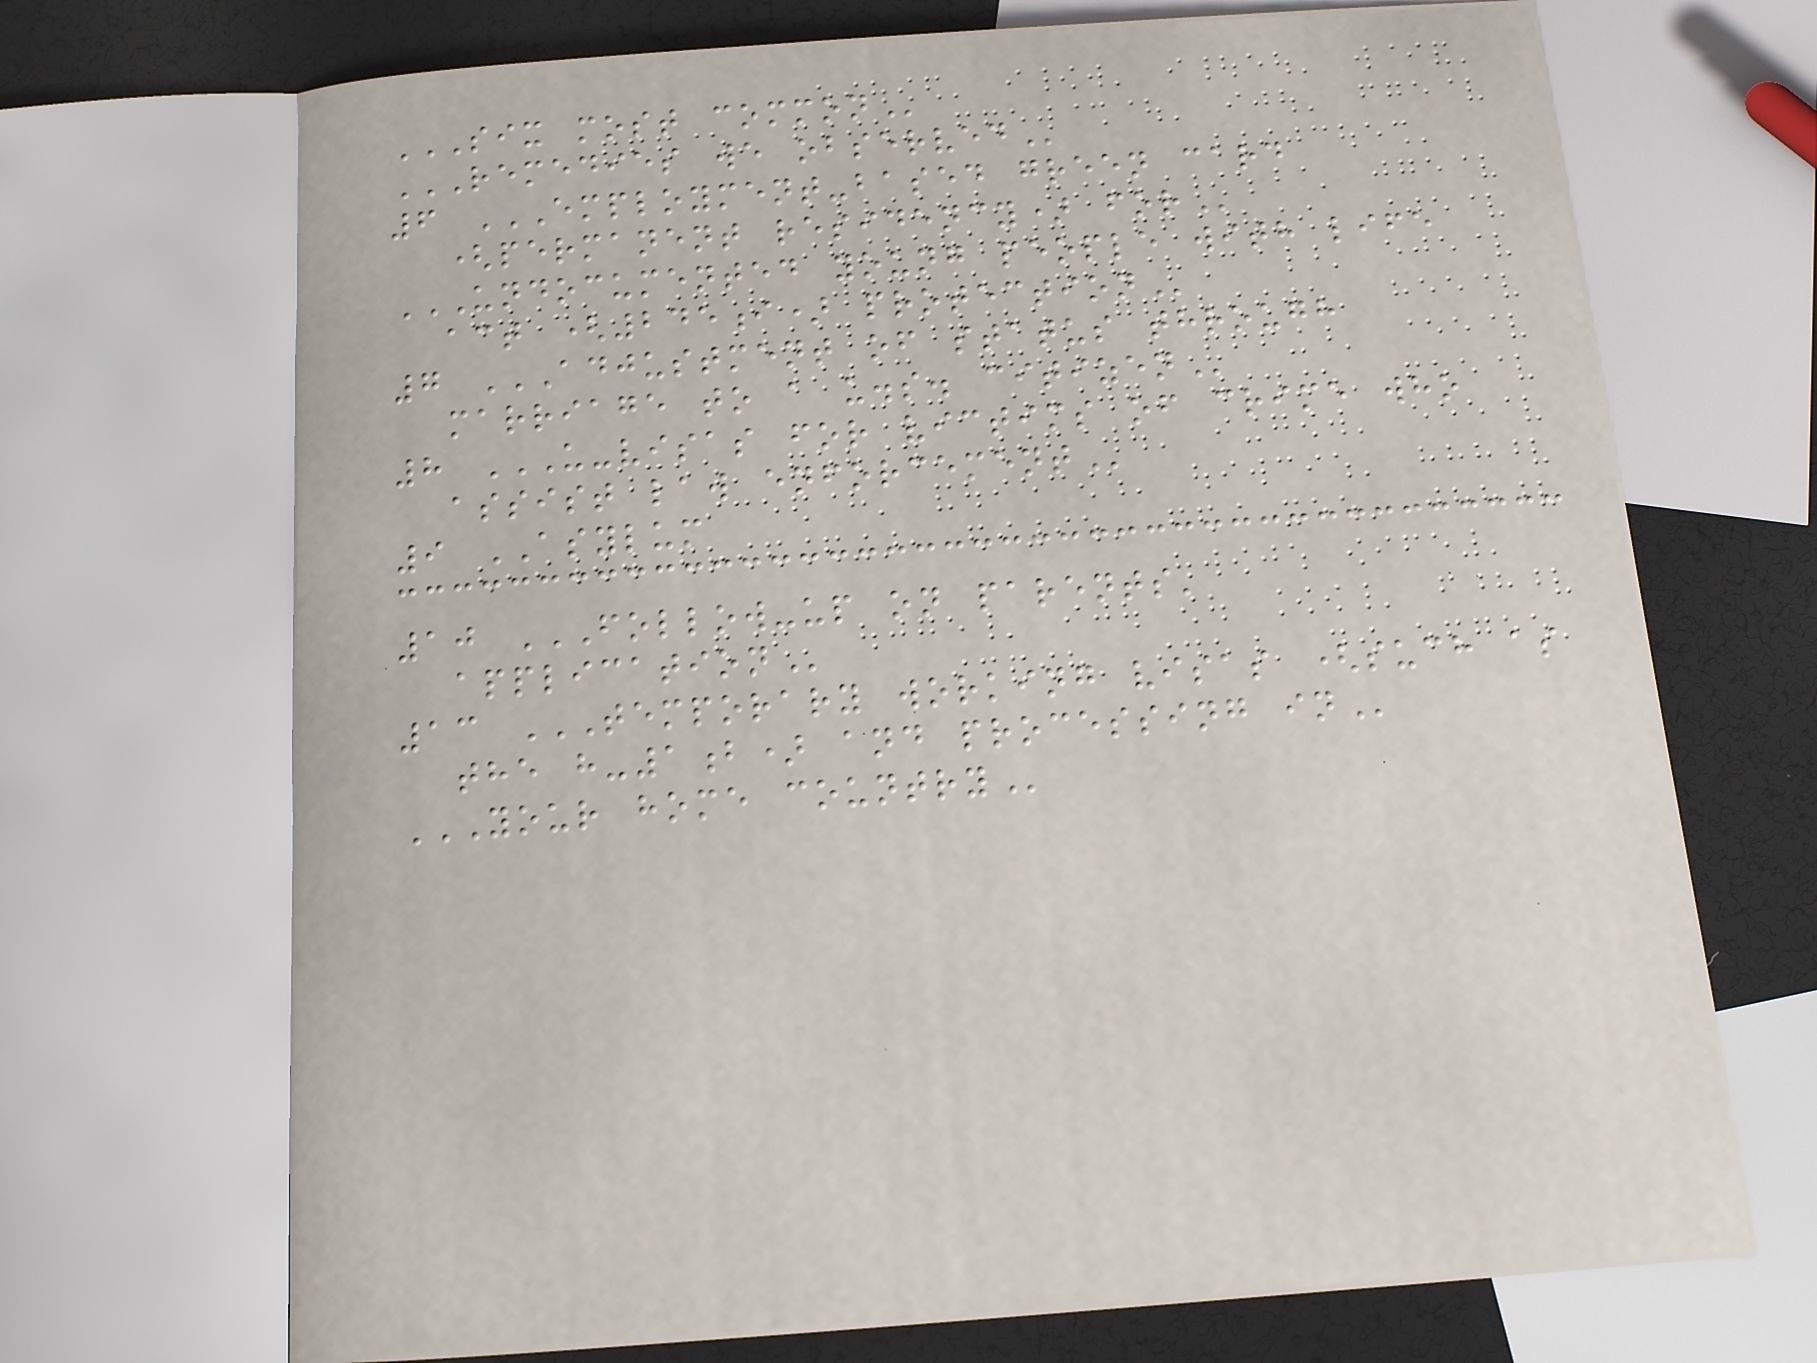SIX MOST COMMON
REMEDIES WE OBSERVED
6 EMPLOYMENT-BASED GREEN CARD
(PERMANENT RESIDENCY) FOR
UNDOCUMENTED YOUNG PEOPLE WITH LIFE
ACT (245I) PROTECTION
7 ADJUSTMENT OF STATUS THROUGH
MARRIAGE TO A U.S. CITIZEN
8 U-VISAS FOR VICTIMS OF CRIME WHO
ASSIST LAW ENFORCEMENT
9 ASYLUM
10 FOLLOW-UP ON PARENTS'
APPLICATION
13 TEMPORARY WORKING VISAS (SUCH AS
THE H-1B) AND PROCESSING IN
YOUR HOME COUNTRY
